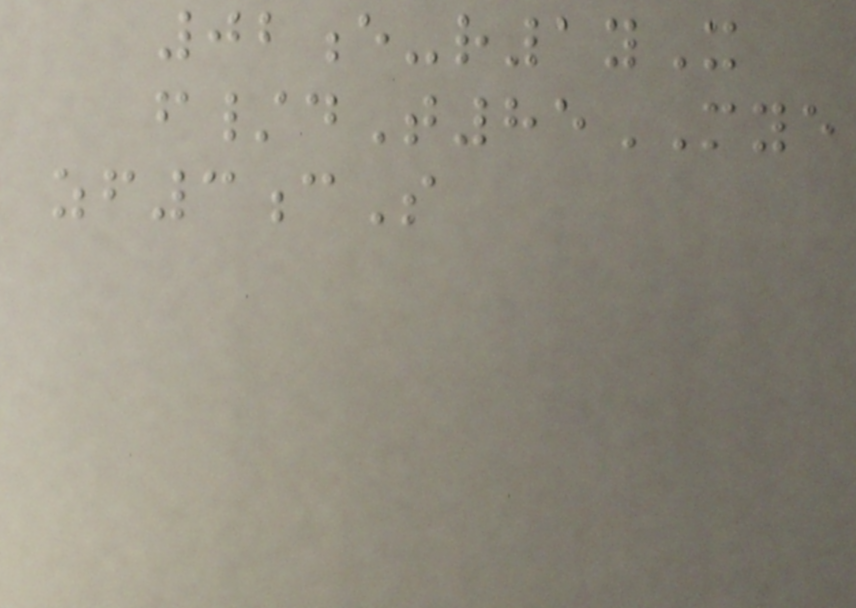02e-r1yX
f/dT85MYE
zf3cS
